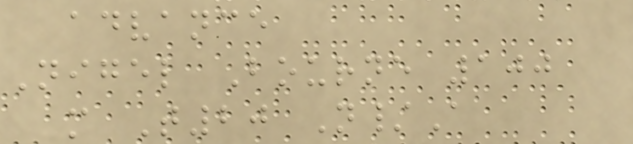advance
Nigel Bourne 100
m T20 N/A
